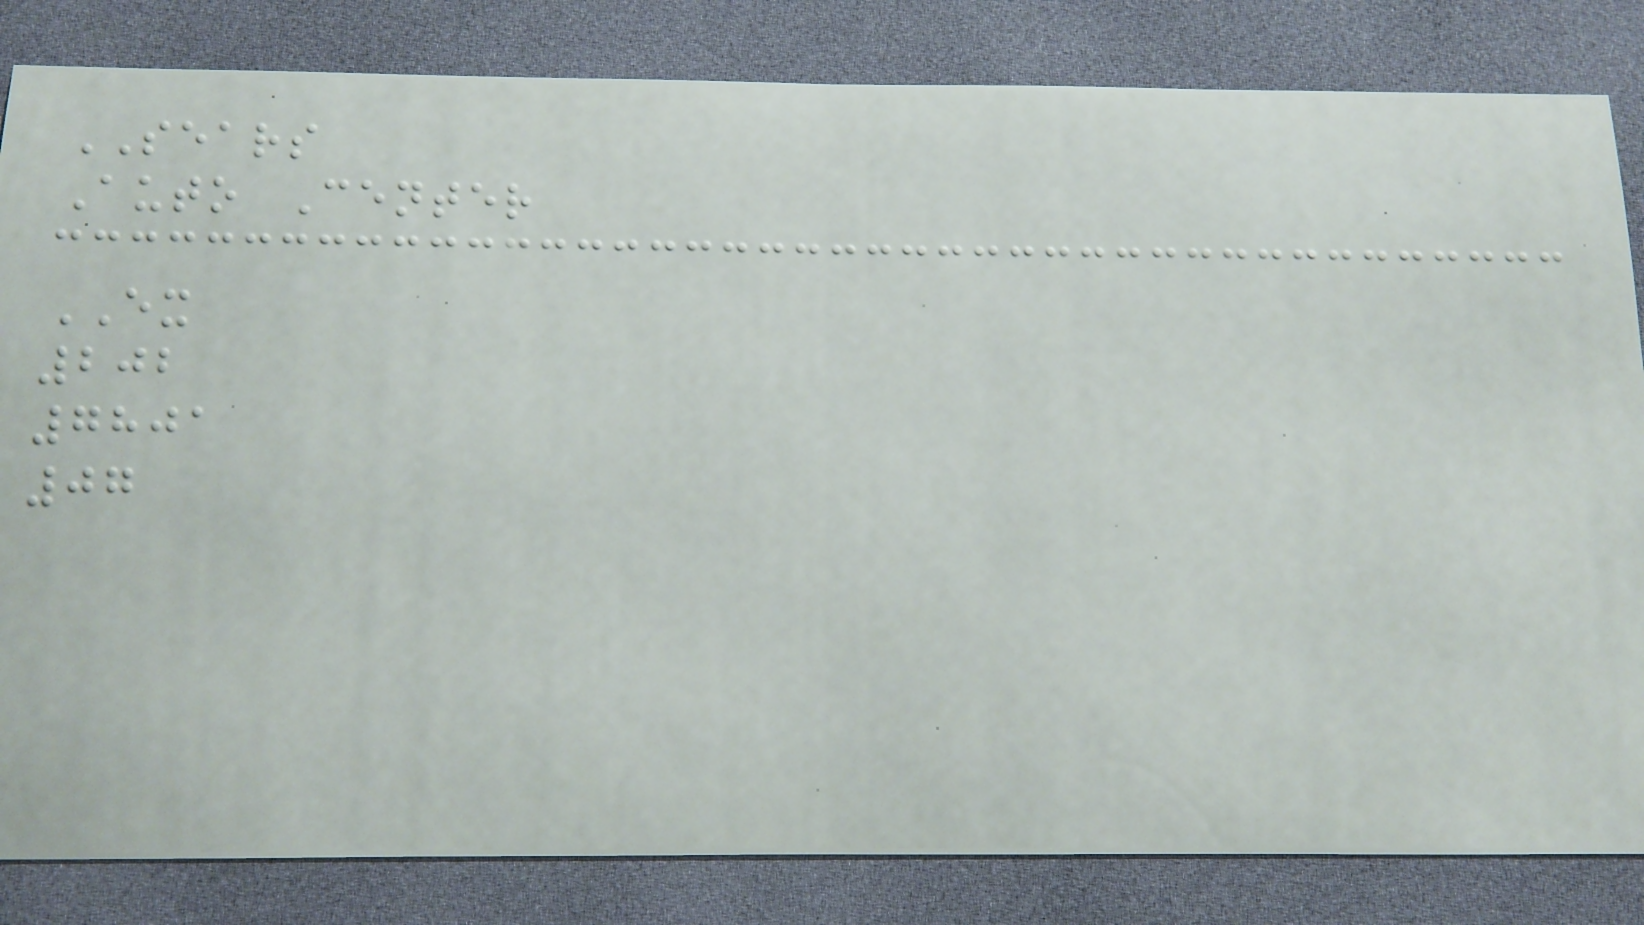SEARS
Auto Center
EX
202
7801
07
